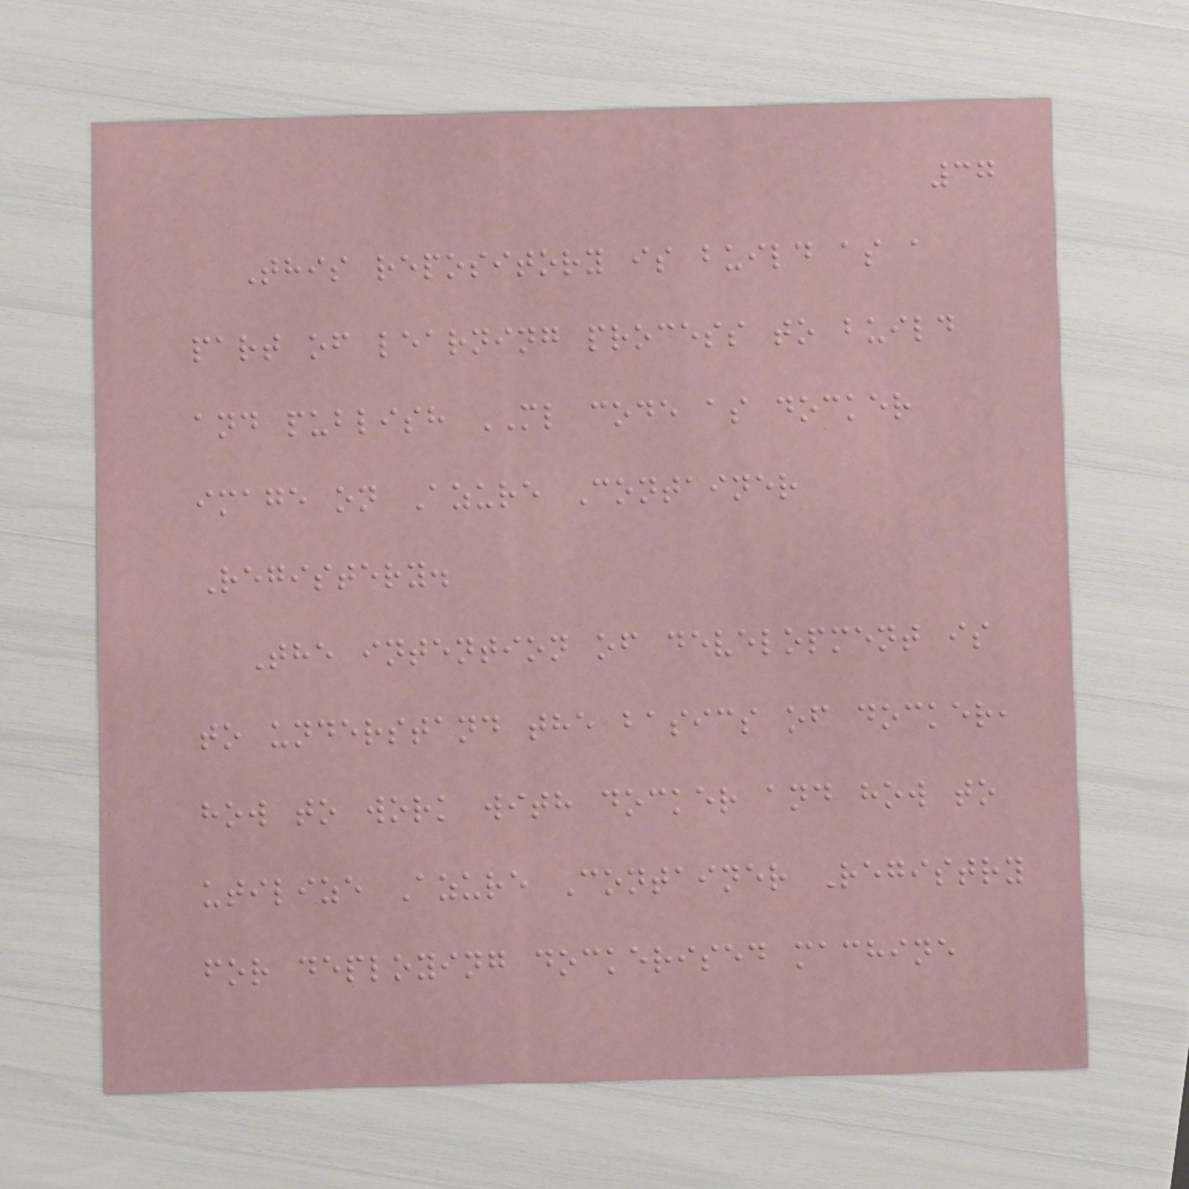37
This repository is build as a
part of learning process to build
and publish ML code as docker
image on Azure Container
Registery.
The intention of development is
to understand the basics of docker,
how to work with docker and how to
utilize Azure Container Registry
for deploying dockerised machine
